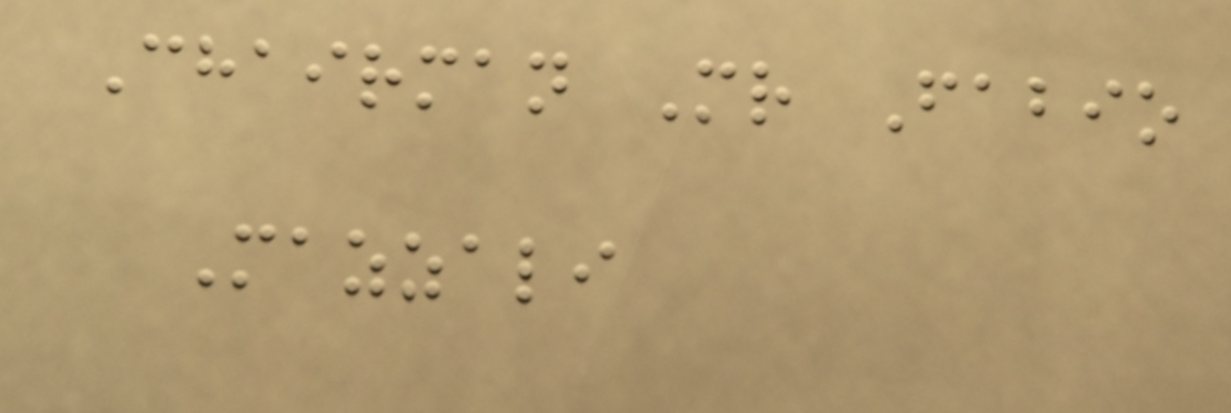Chairman Mr Fabio
Mazzali
